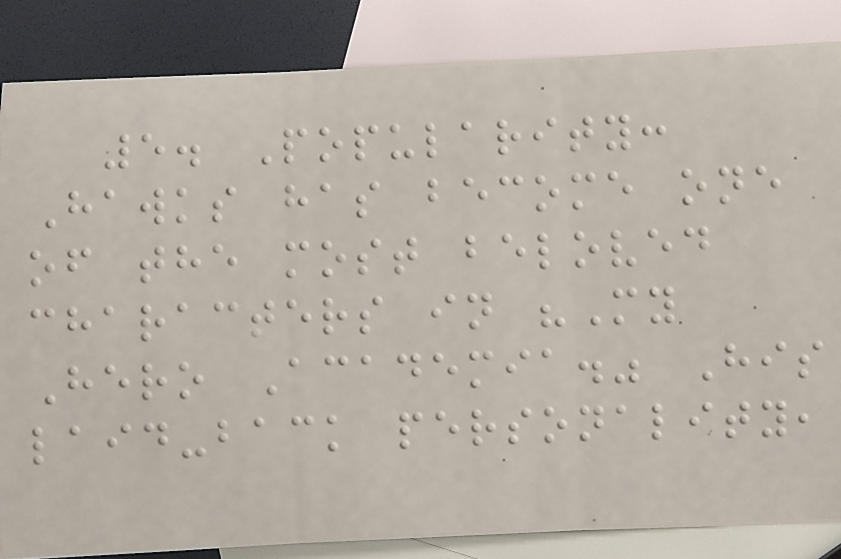5. Popularity:
Hawks has become one
of the most beloved
characters in "My
Hero Academia." His
laid-back personality,
